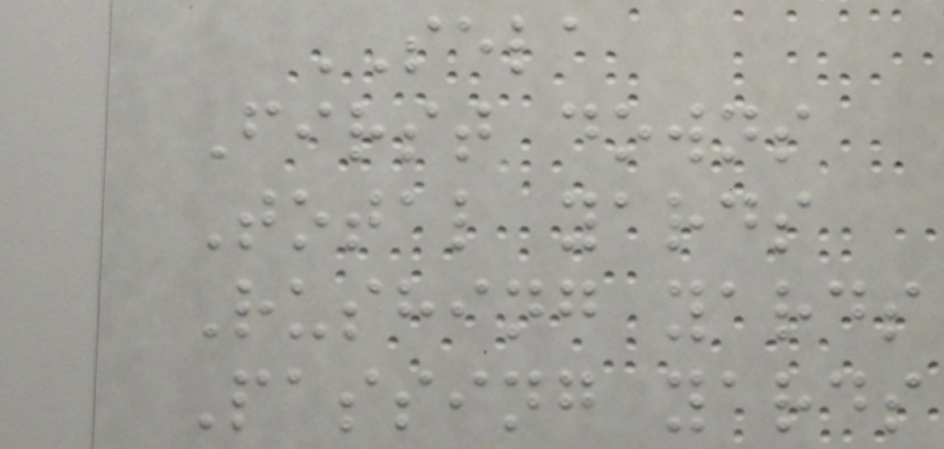SELA
First downs
Total yards
Rushing yards
Passing yards
